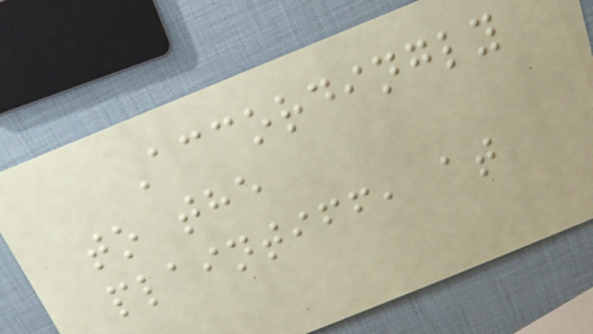Accordingly
to the
plaintiff, at
